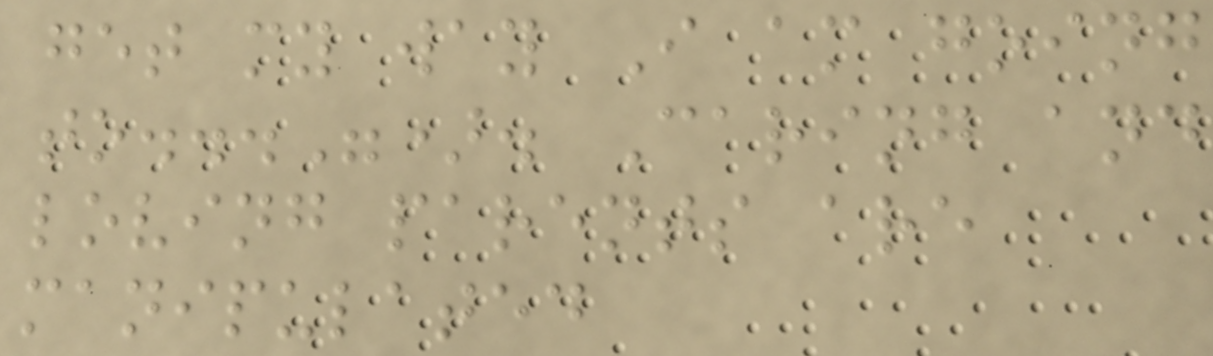get my way I am going
to..."). Caring and
loving parents are
manipulated
